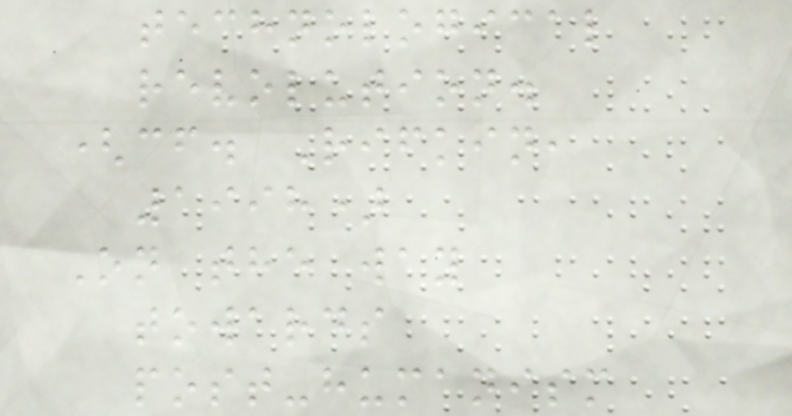technological
revolution.
(cf. Rifkin,
1998)
On the way
towards
post-humanism
